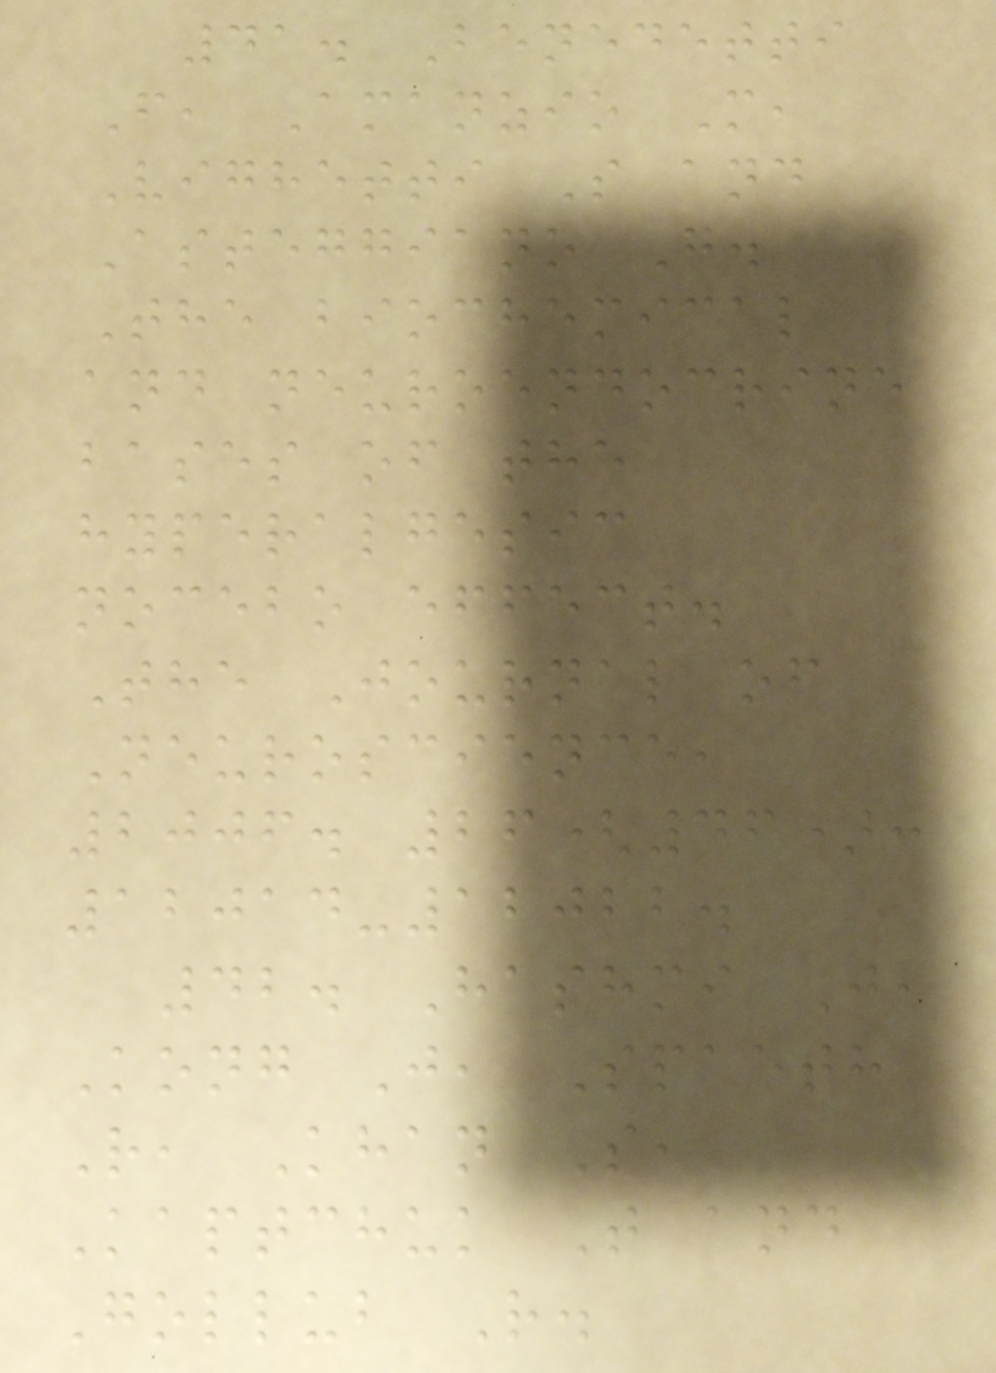41. Benedetti
F, Amanzio M,
Vighetti S and
Asteggiano G.
The biochemical
and neuroendocrine
bases of the
hyperalgesic
nocebo effect.
The Journal of
Neuroscience,
2006. 26(46):
12014-12022.
42. Hashmi J,
Kong J, Spaeth
R, Khan S,
Kaptchuk T and
Gollub R.
